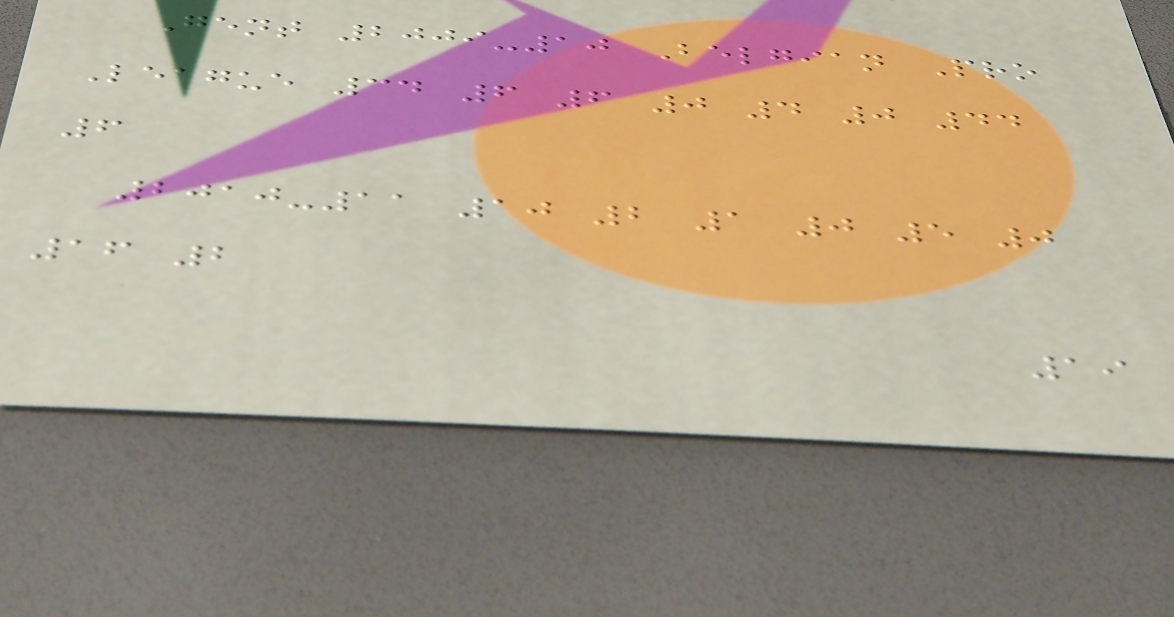Gent 2009-10 Belgian Pro
League 34 6 6 0 4 0 44
6
2010-11 10 2 1 0 5 0
16 2
19
